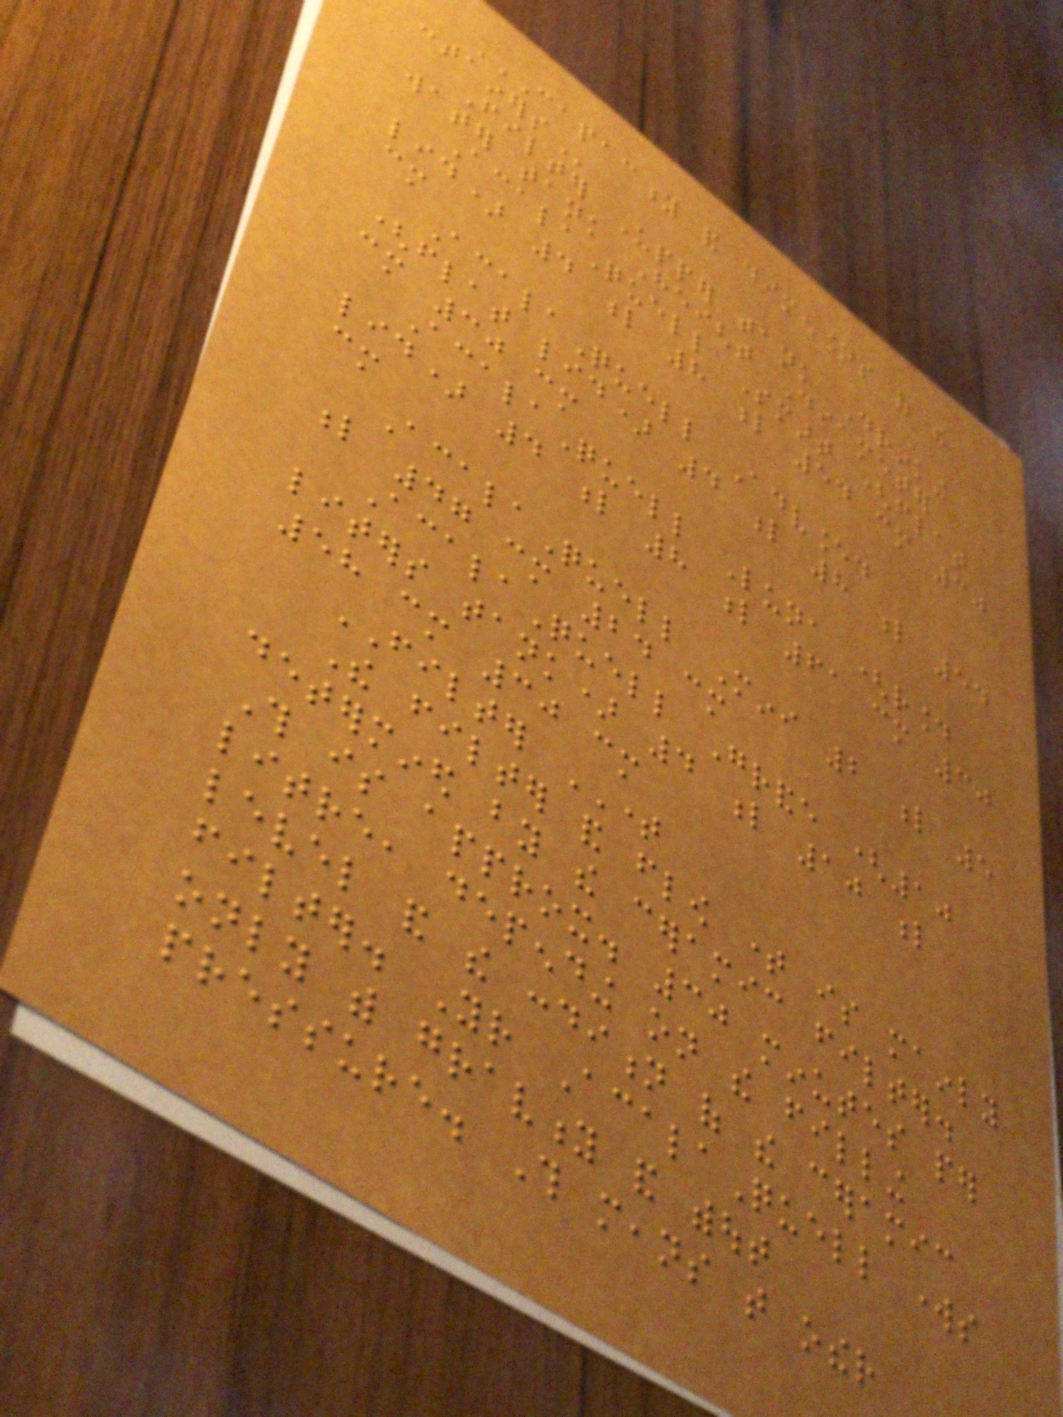CAPACITY AND DIMENSIONS OF THE
CONTAINERS
Filter Upper tank Drinking
water tank Height Diameter
AcalaQuell Smart (flat
lid) 4 l 8 l 54 cm 30
cm
AcalaQuell Advanced
(flat lid) 4 l 8 l 54
cm 30 cm
AcalaQuell Luna (round
lid) 4 l 8 l 61 cm 30
cm
AcalaQuell Mini 2 l 5
l 47 cm 24 cm
AcalaQuell Grande (10
liters tank) 4 l 10 l
58 cm 30 cm
FILTER TIME
The filter and flow time is mainly
determined by the ceramic filter.
This is approx. 30 minutes per
litre, depending on the filling
level and the condition of the ceramic
filter. Your AcalaQuell works
only with gravity and without
pressure. This means that other
